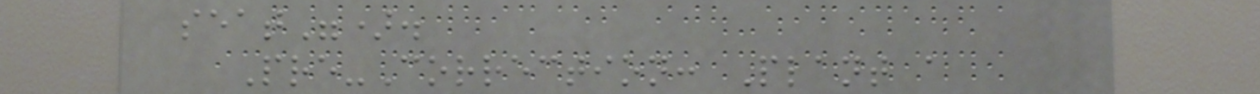seat").
Pre-Correction: Plant a
